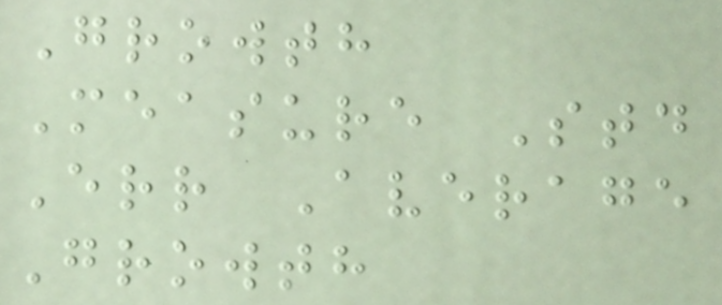Growth
Measure Std
Err Average
Growth
